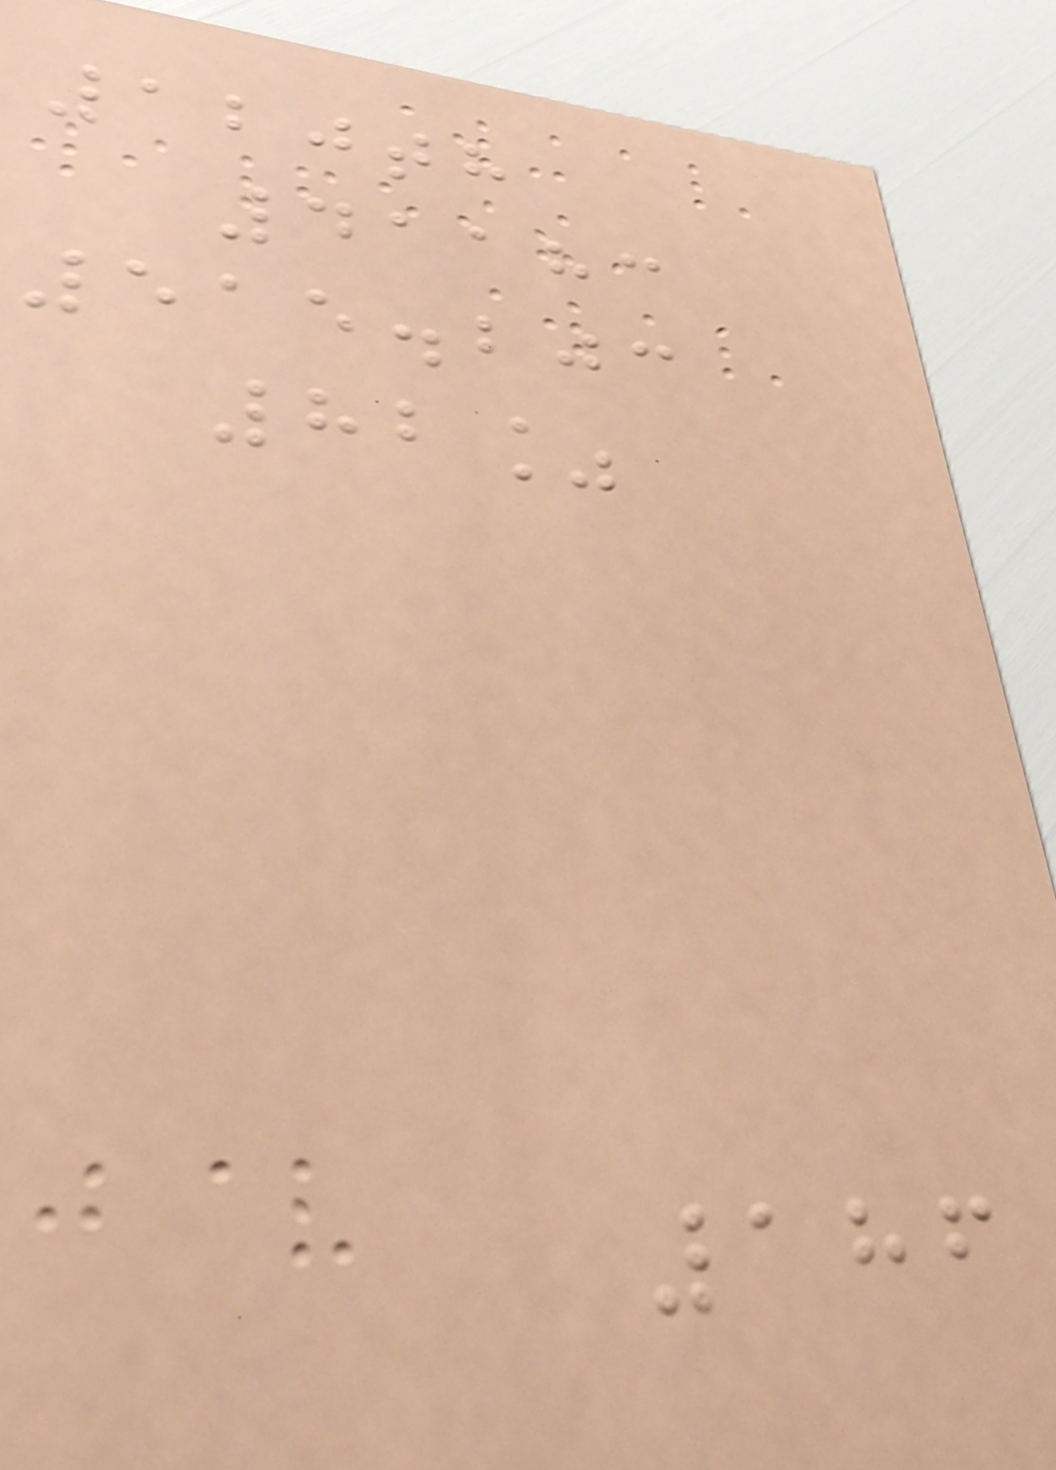120th
41183
515.203
82%
186
